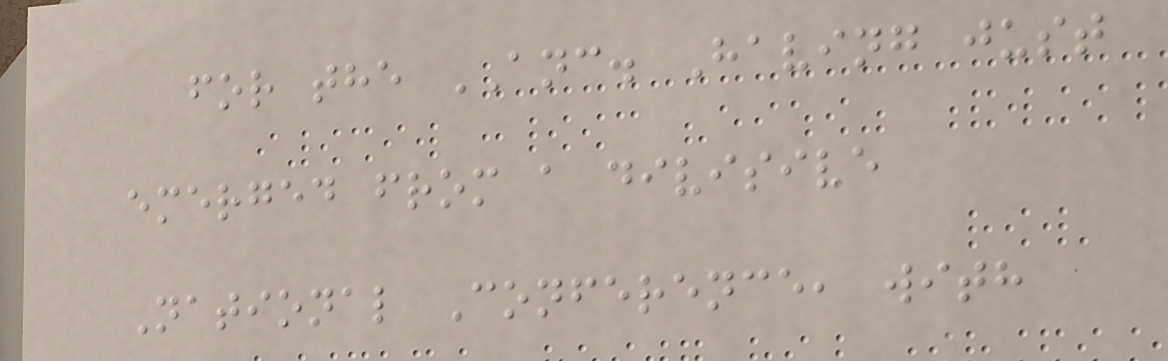for the ANC. Having just
emerged from a divisive
National Conference, with
